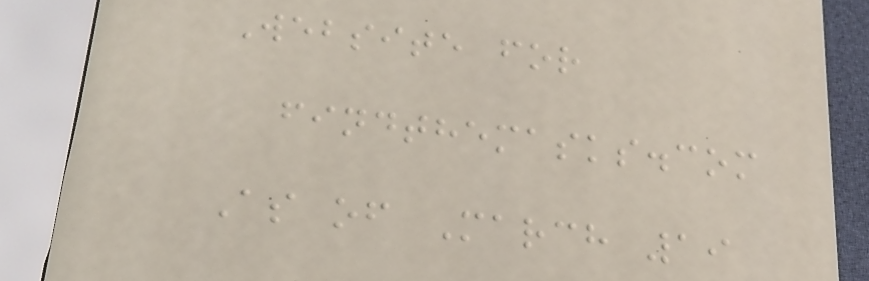Website for
findthemasks.com
As of March 19
